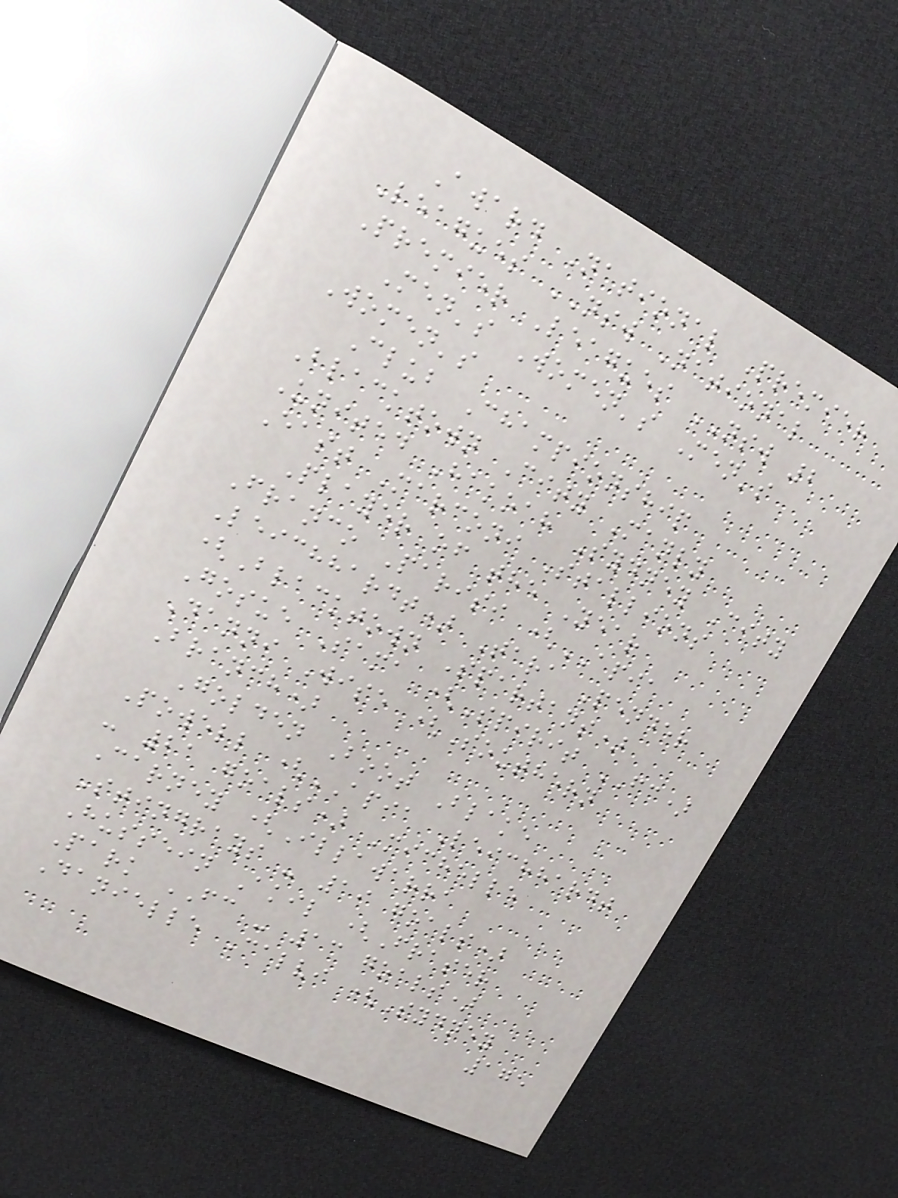Award National Premier
Leagues NSW National
Premier Leagues NSW 2
Men's Women's Men's
Women's
Club Championship
Blacktown City Manly
United Hakoah Sydney City
East Marconi Stallions
Player of the Year
Franco Parisi (APIA
Leichhardt) Tara Pender
(Blacktown Spartans)
Gosue Sama (Spirit FC)
Danni Wise (Southern
Branch)
Golden Boot Blake
Powell (APIA Leichhardt
- 21 goals) Michelle
Carney (Illawarra
Stingrays - 19 goals)
Hussein Akil (Fraser
Park FC - 13 goals)
Danielle Calvi (Sydney
175
